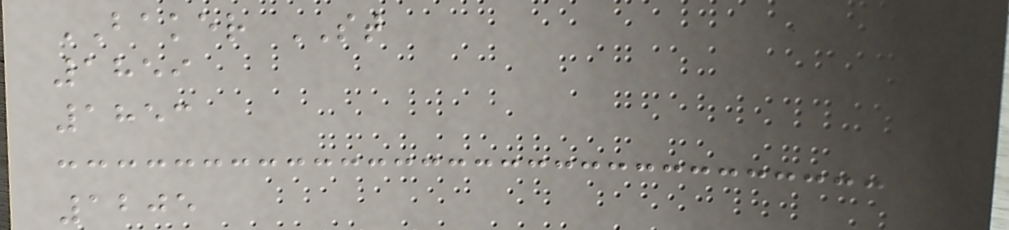BAKER ST
1859
1853
1205
